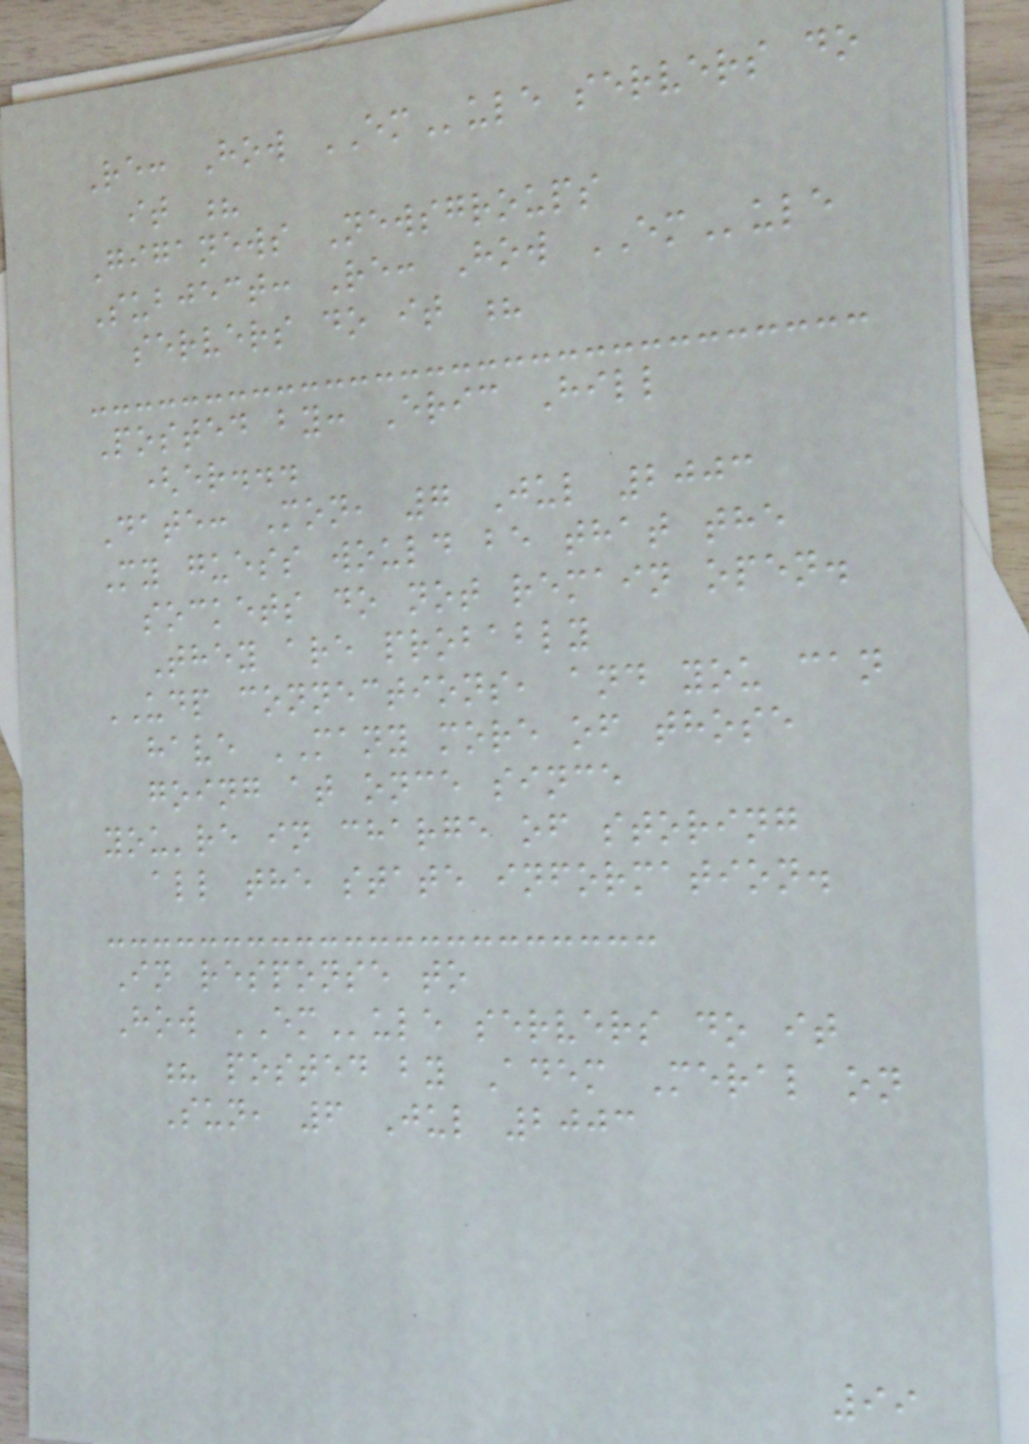Re: How EMule servers do
it ?
Giganews Newsgroups
Subject: Re: How EMule
servers do it ?
Posted by: Eric Hill
(er...
Date: Mon, 7 Jul 2003
My guess would be that the
sockets do not remain open.
They are probably
UDP connections, and you can
have MANY more of those
going at once since
you're in charge of storing
all the state information.
In response to
How EMule servers do it
? posted by Adem Meral on
Sun, 6 Jul 2003
99
